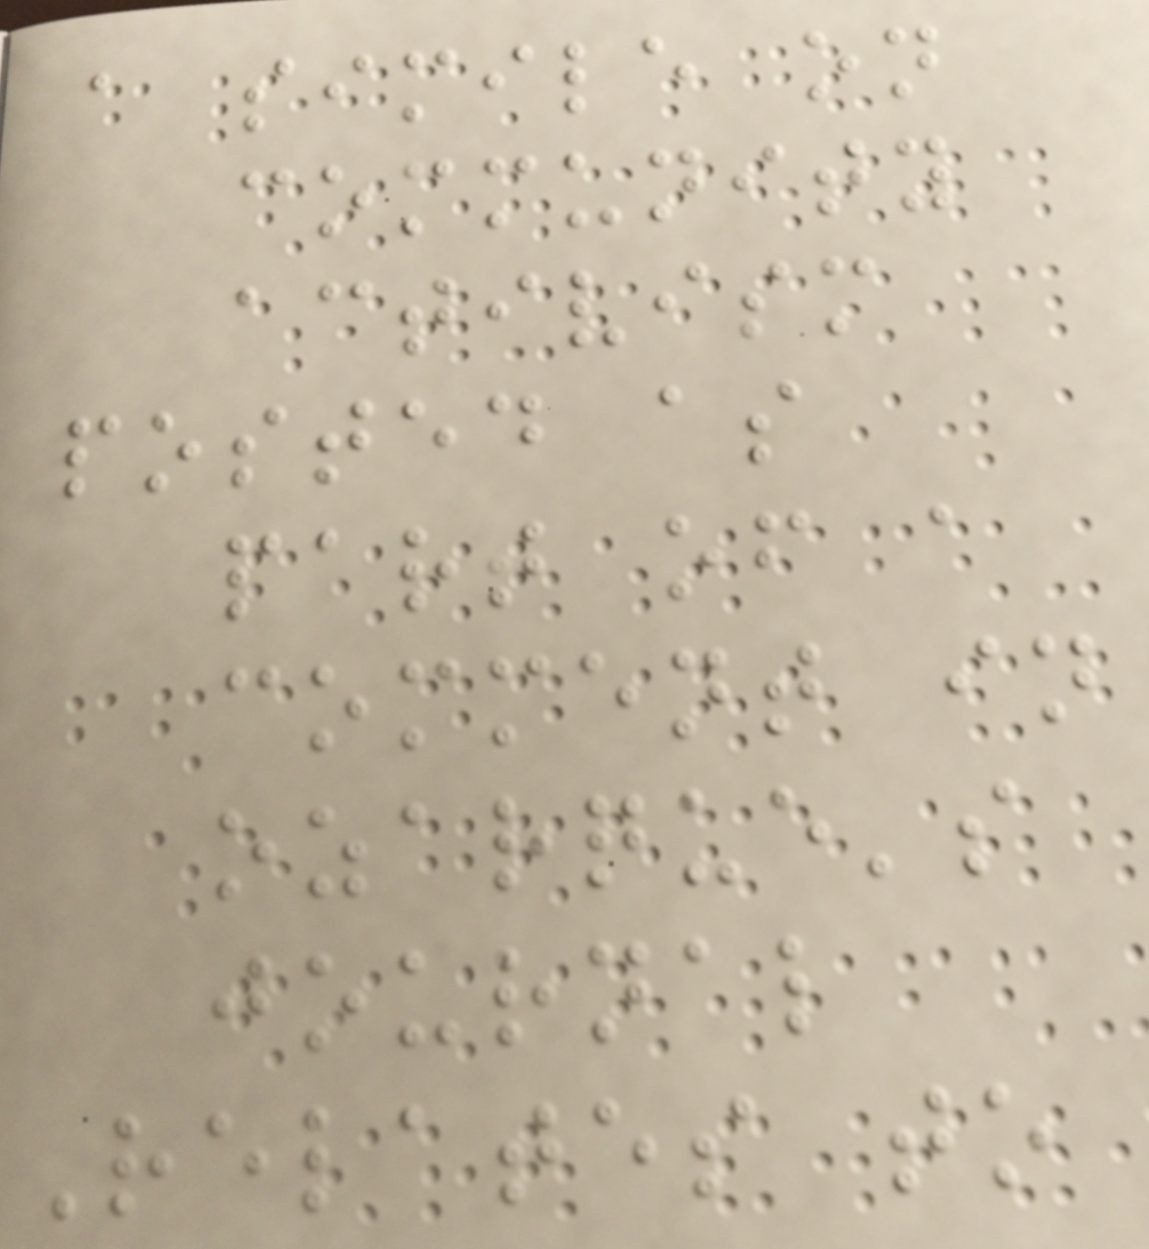a simile on
community
activism
posted as
part of a
comment in
ozarque's
journal
Relates to
